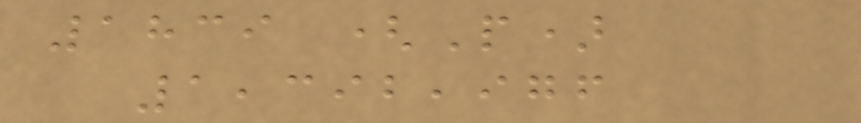1839 (P)
1,392,976
